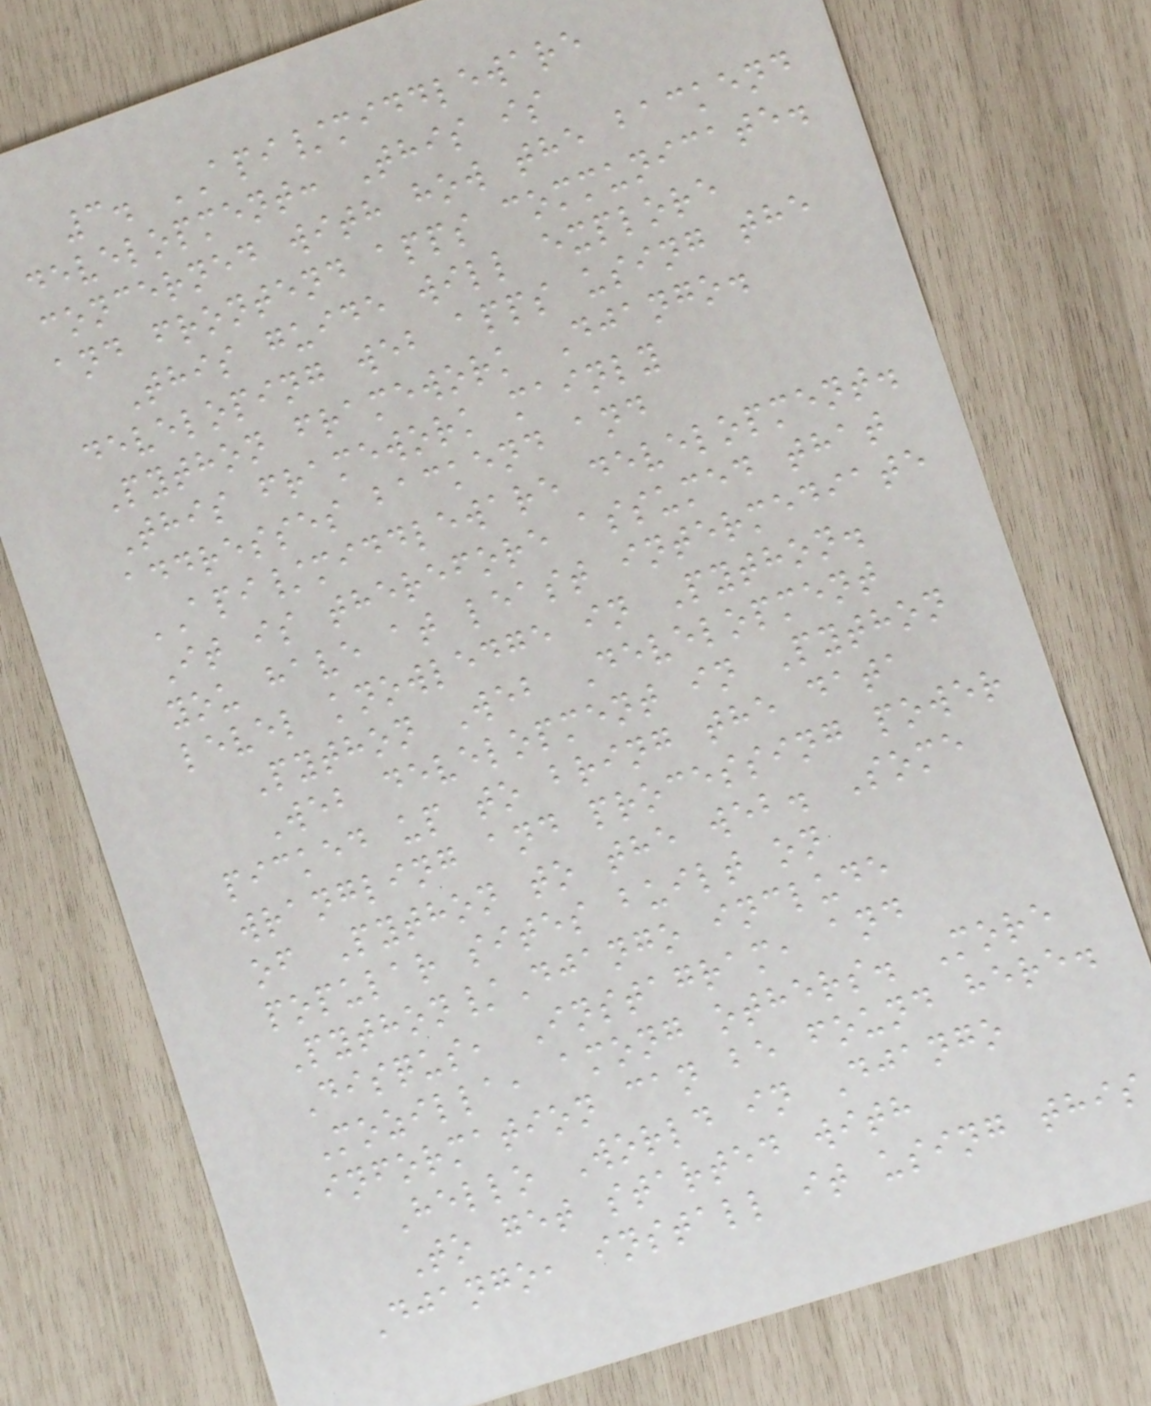3. API/middleware
development: This is
concerned with how the backend
and frontend apps communicate.
This guide will explore
developing web apps using the
Python framework Django.
This framework mainly
addresses backend and
API/middleware development.
It is therefore assumed that
you have at least intermediate
level knowledge in Python.
Python Web Development
Web development in Python
picked up to bring the data
wrangling and processing power
of Python to the web. Some
popular sites built on
Python/Django include
Disqus, Instagram, and
Mozilla, among others. More
information can be found here.
Hello World in Django
To get started with
Django, install it using this
